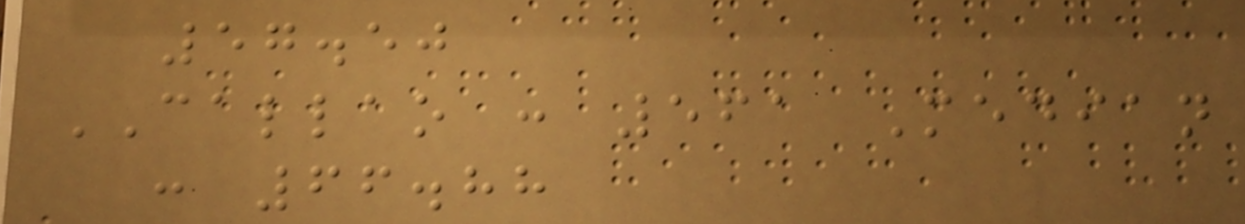57.50
CALLAO : 561 Median
: 66.88
